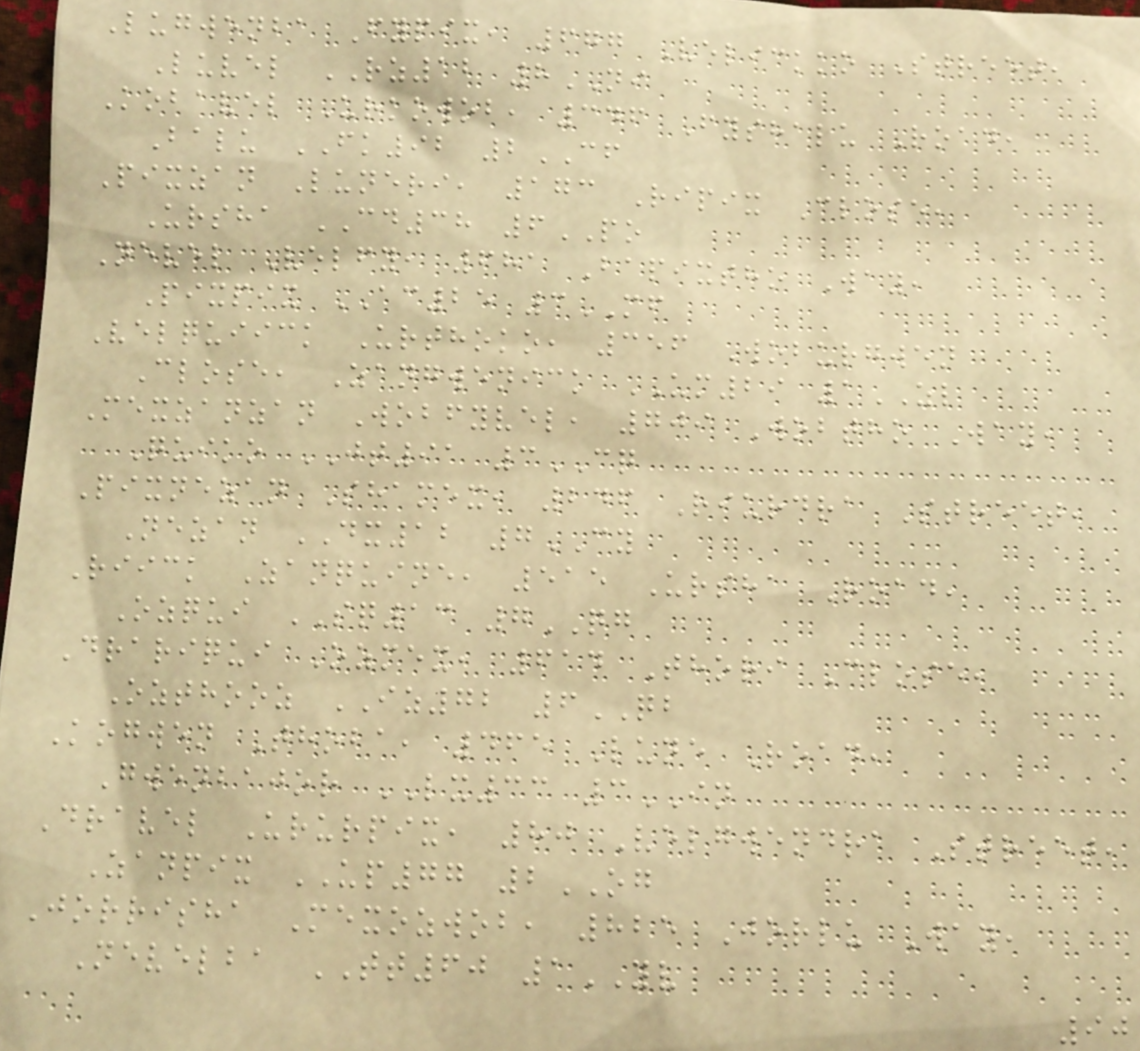Lugwenba Fypix, 677 Velickko Street,
Luvel RZ12 8NI
Kobavel Urkowob, 346 Fyshalu Road,
Balu FK92 2CF
Pixzan Luneri, 173 Ripix Close,
Ursha CD38 6PO
Nevel Velfy, 681 Bapixtho Way,
Pixpix AC25 3MF
Velquiick Urthoko, 356 Woburgwen
Close, Zangwenick UM29 1ZL
Mexzanzan Wobfyvel, 709 Wobtho Way,
Quiko JT91 3CQ
Pixnezan Shamex, 246 Riurdra Street,
Nezan DX12 7CY
Riick Zanquine, 515 Ursha Road,
Ozqui SQ13 7QG
Drariqui Ozmex, 614 Thori Close,
Ozthooz IZ72 6QB
Kogwen Thoba, 465 Lune Road,
Gwenbajor LX33 3IN
Dravel Ururpix, 80 Velgwendra Street,
Zanpix UP77 2OG
Jorrisha Mexozwob, 825 Jorlu Way,
Nevelba TT60 1YV
90
